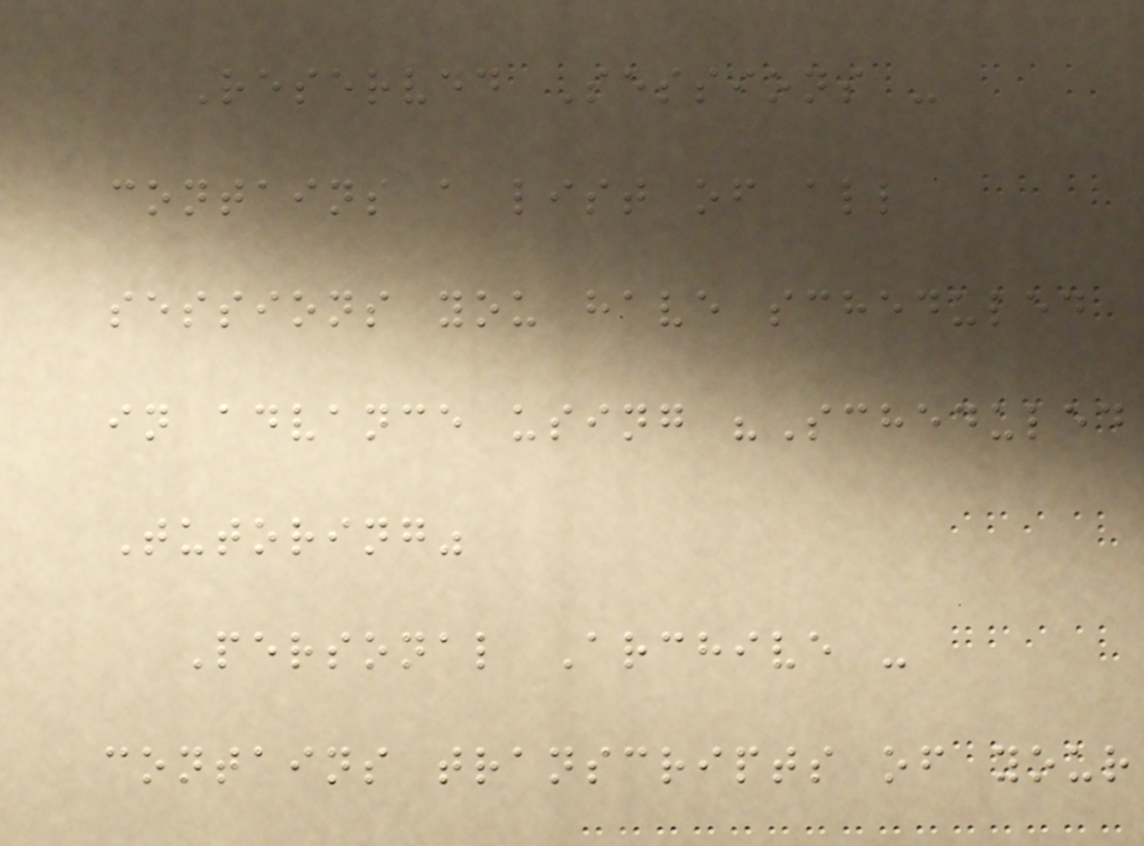Reserved Sessions -
contains a list of all
sessions you have scheduled
in advance using "Scheduled
Tutoring"
Personal Archive -
contains transcripts of your
